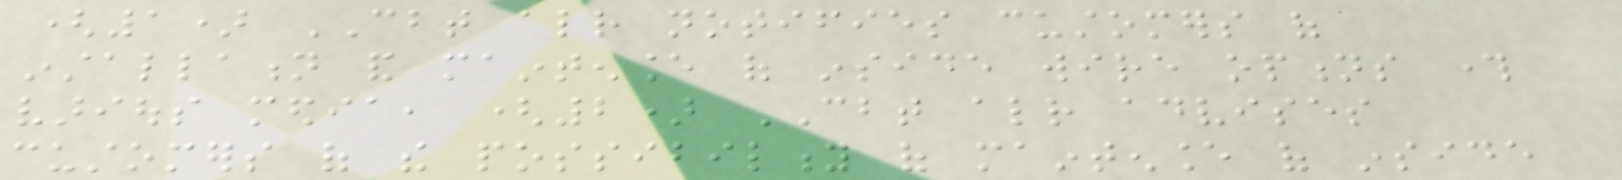(1) CBT already notifies customers of
installation and maintenance of inside wire options through
various media, (2) CBT already advises
customers of the possibility of maintenance of inside
